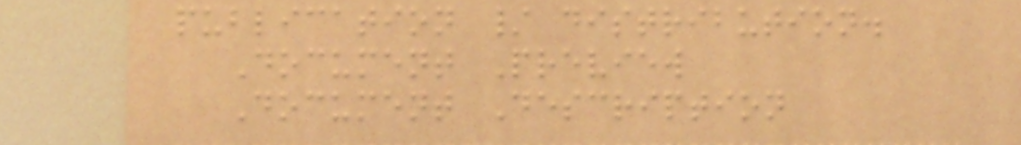publication / distribution.
Document Preview
Document Description
